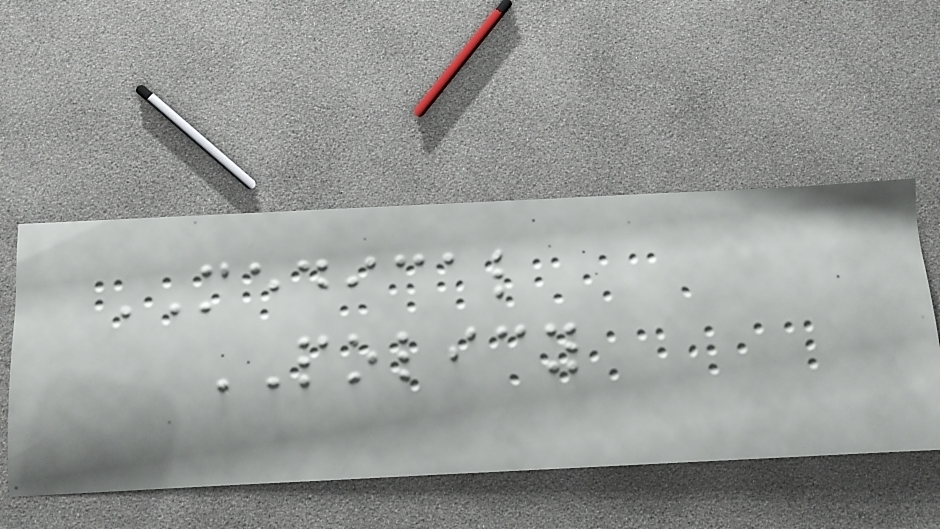MEDICAL
POLICY
